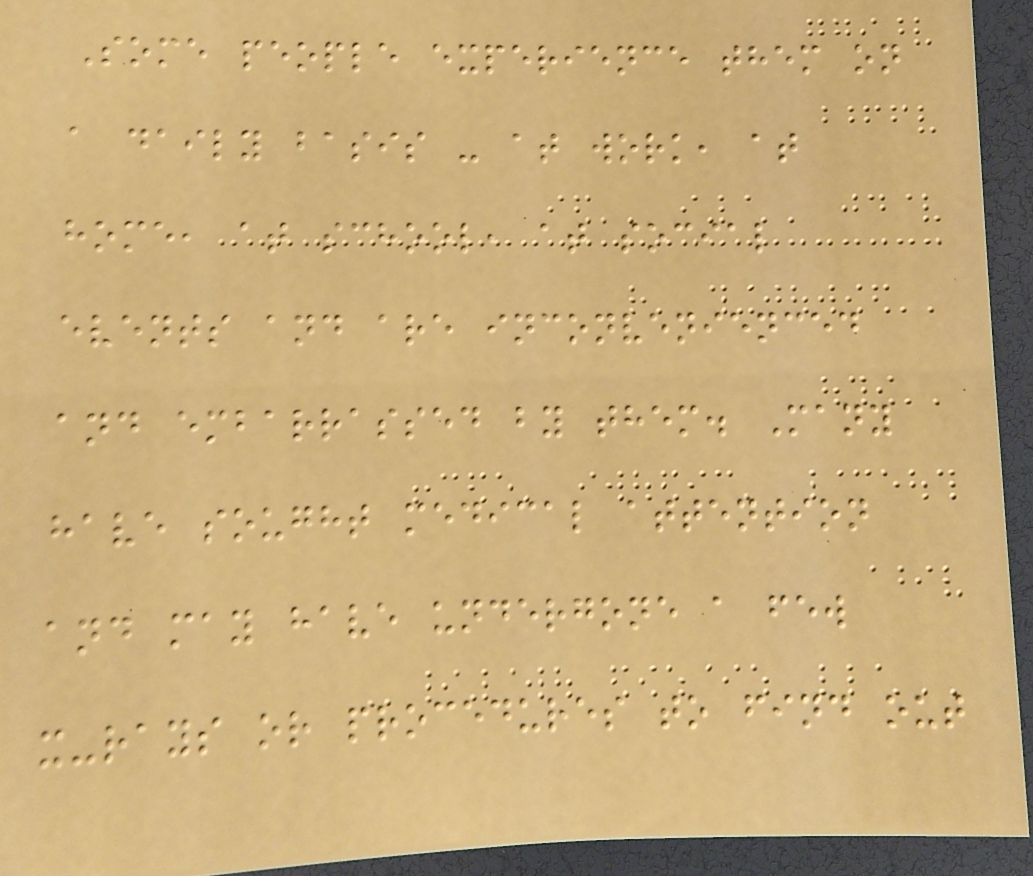Some people experience them on
a daily basis - at work, at
home, at school, at social
events and are inconvenienced
and embarrassed by them. Many
have sought medical attention
and may have undergone a few
x-rays or procedures to find out
